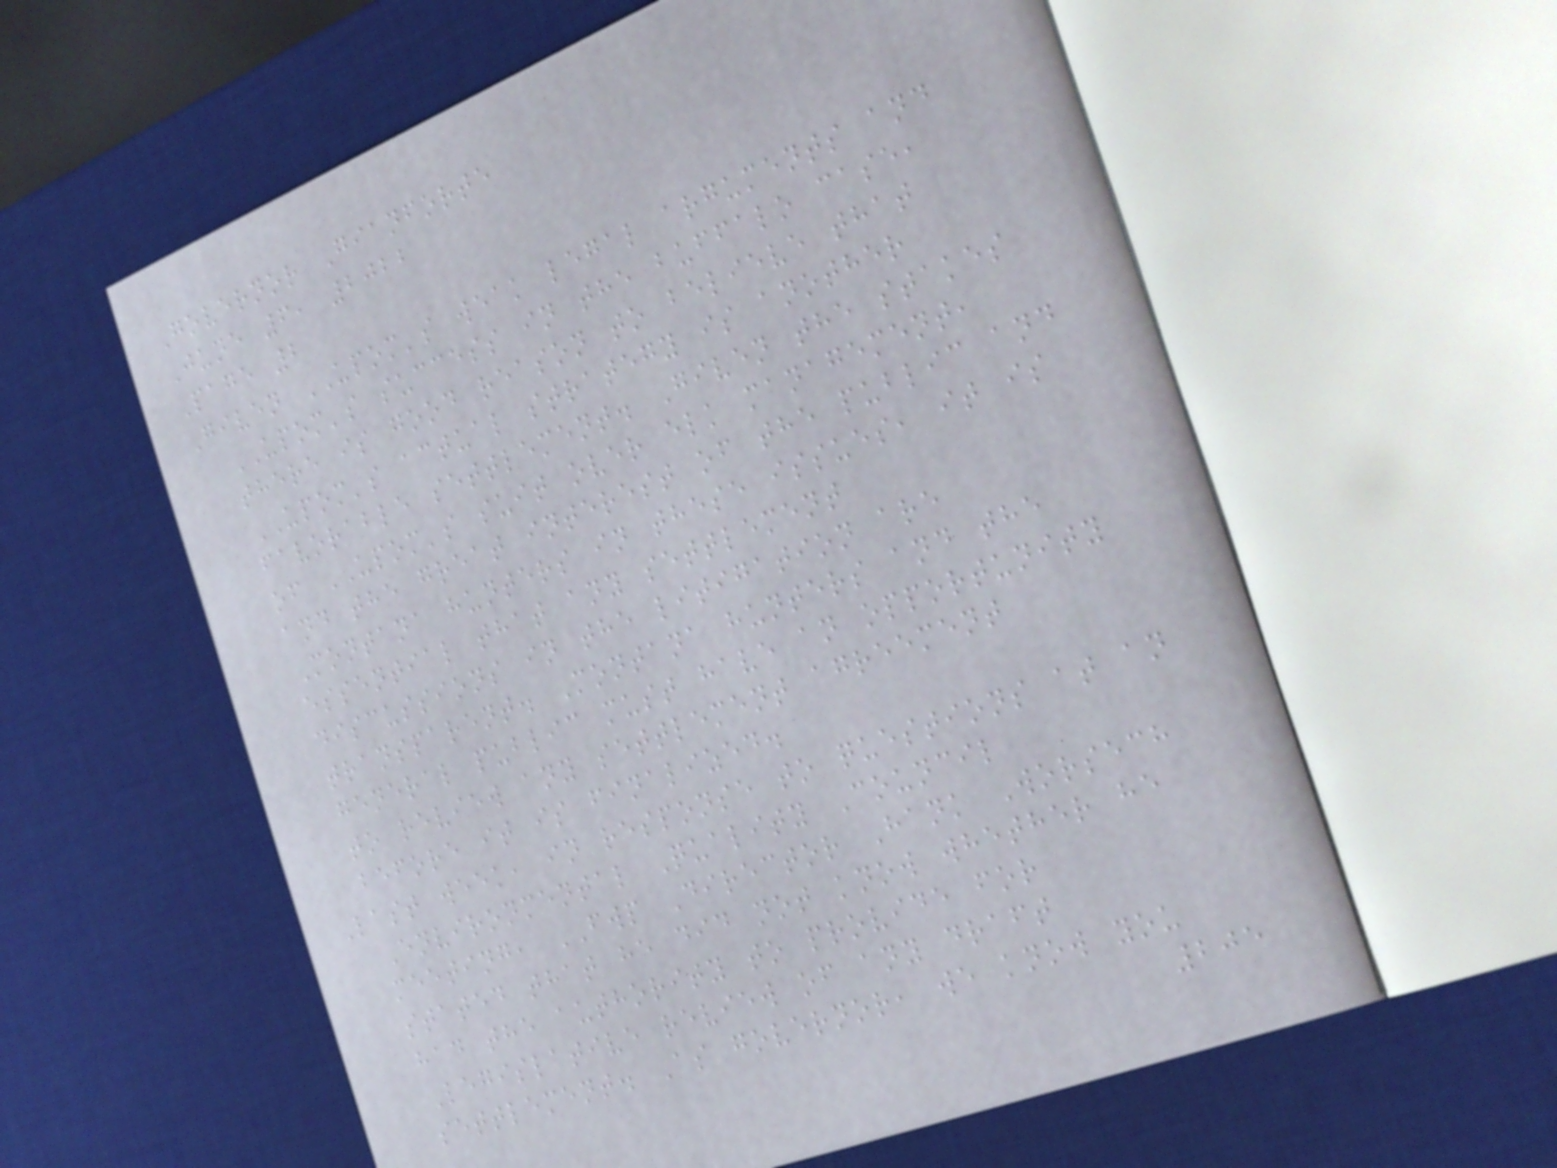Governor Gianforte
June 6, 2022
Page 2
Given UPOM's weak legal arguments and
UPOM's success in the buffalo case,
there is good reason to believe that
UPOM's actual strategy is another
favorable settlement. Given the stakes
of UPOM's suit over elk management,
and the great interest of the public and
Montana hunters in these issues, it is
essential that any settlement
discussions in the litigation are
transparent. Montana hunters and the
general public must have an opportunity
to review any settlement agreement
before it is finalized.
Last week, in response to questions at an
Environmental Quality Council
meeting, FWP Director Hank Worsech
stated that he did not know whether he
had the authority to provide for
Legislative review of any draft
settlement. As governor, we know you
205
